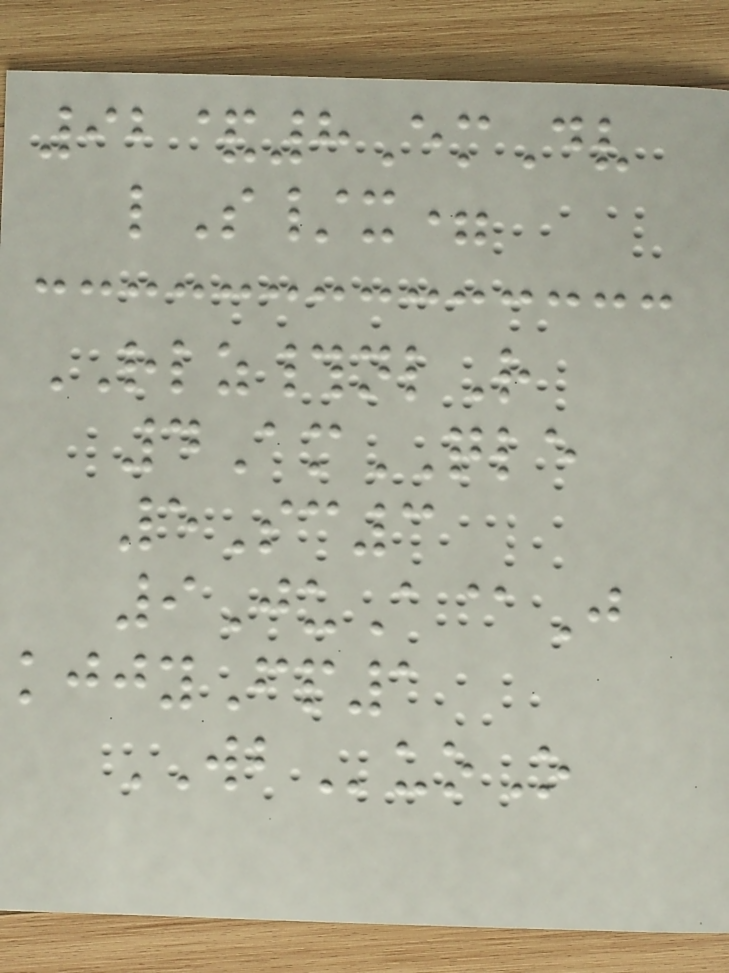92&8EmDv
lS/x=
RLZ#nlR
4AmQLE
5Sc3
9JuA@J
kjjyFp1
WBuoO
